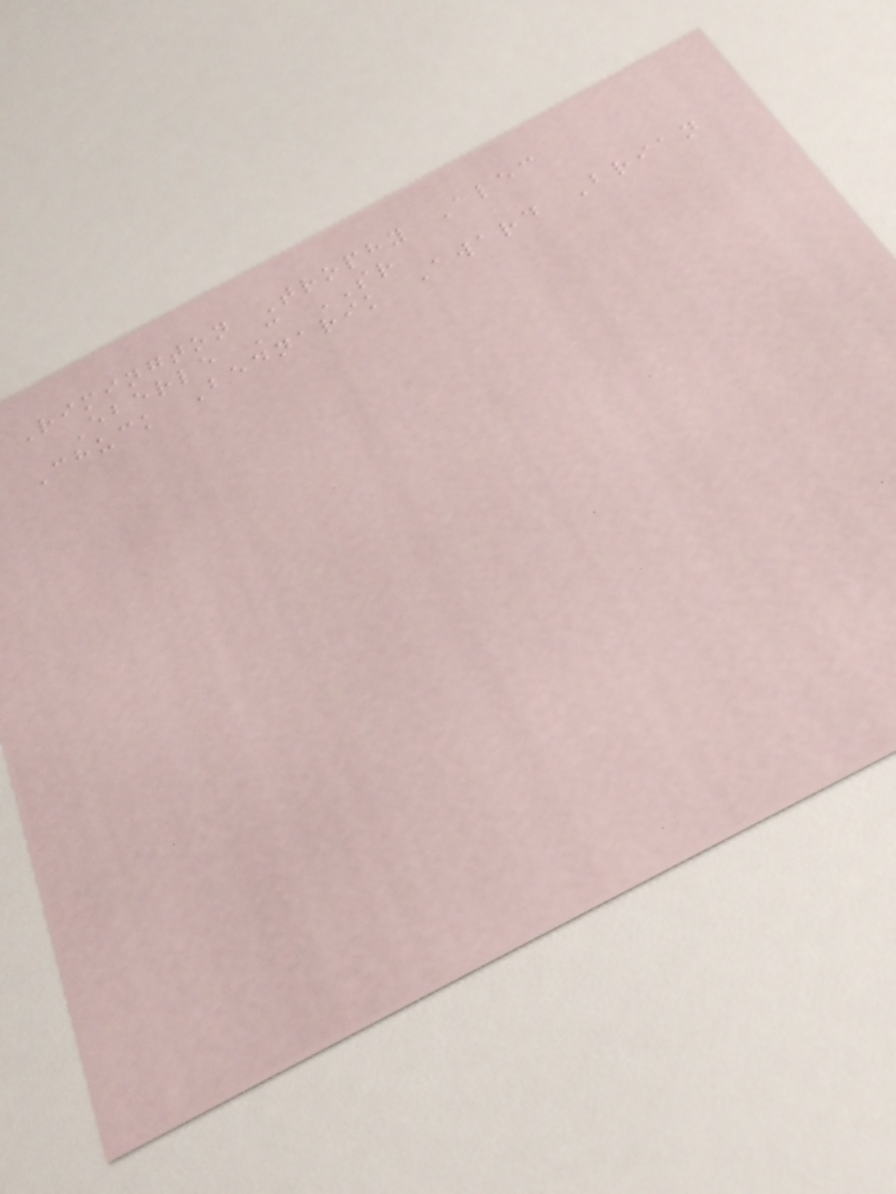Rimington Trophy Alec
Eberle C SR
Chuck Bednarik Award Brian
